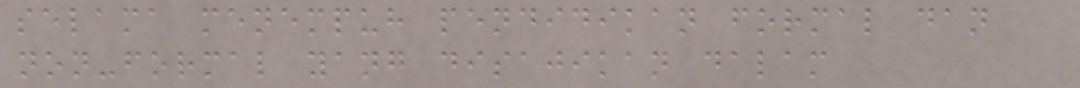selama menempuh pendidikan formal dan
non-formal yang disajikan dalam
